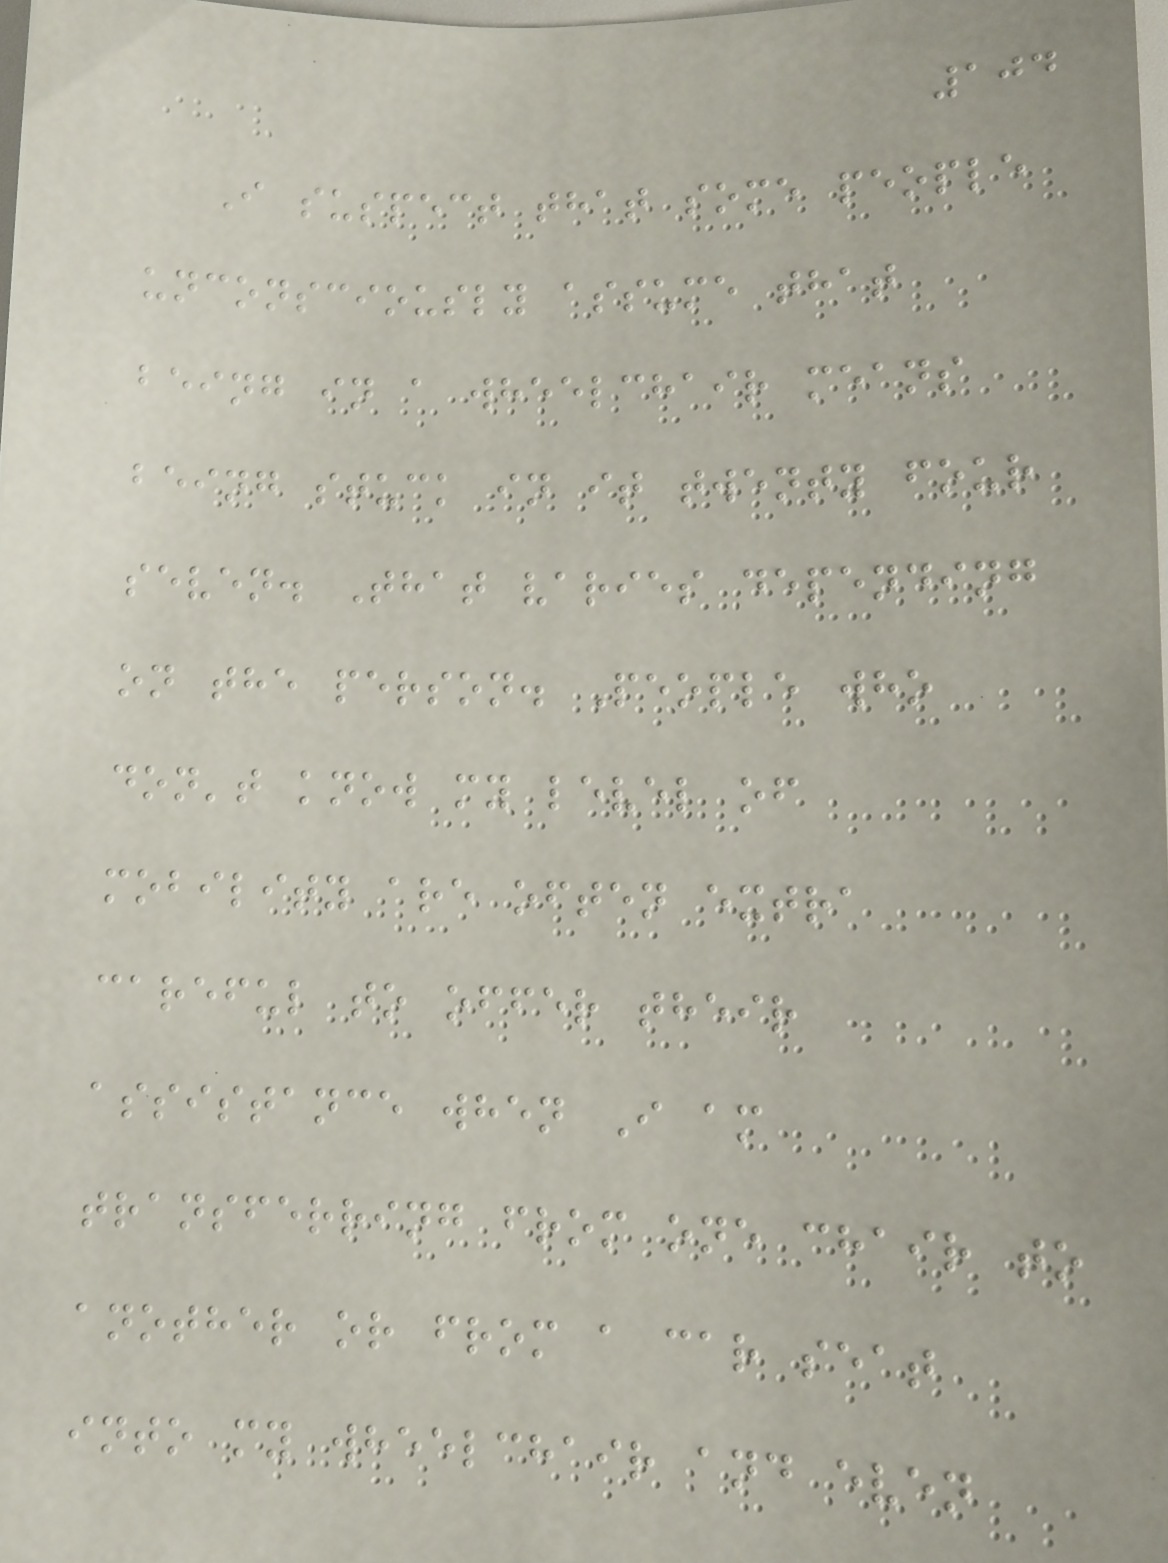104
I suspect that some people
unconsciously assume that
being in a wheelchair means
being stuck in it twenty four
seven. That varies depending
on the person. People who
don't know my level of
mobility are often extra
careful to offer their
assistance when I am
transferring from one chair to
another or from a car seat
into my wheelchair and even
